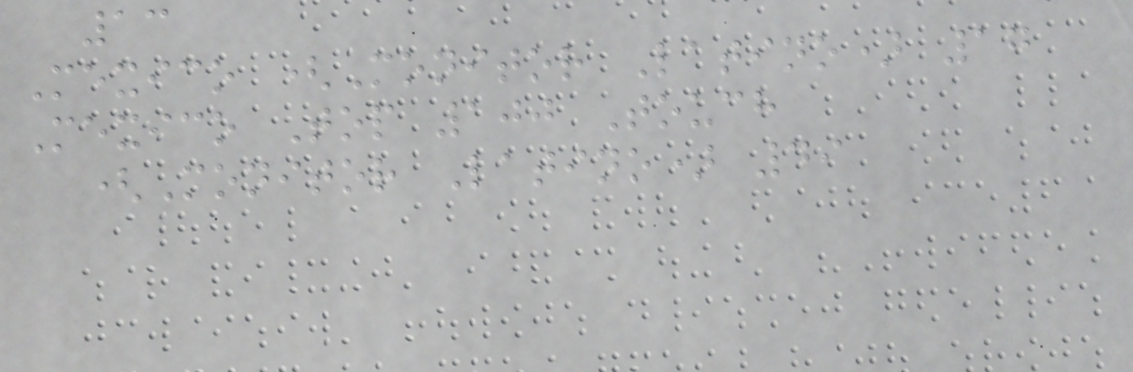13
Mexico (Monitor Latino) 17
Mexico Top 100 Touch
(Monitor Latino) 49
